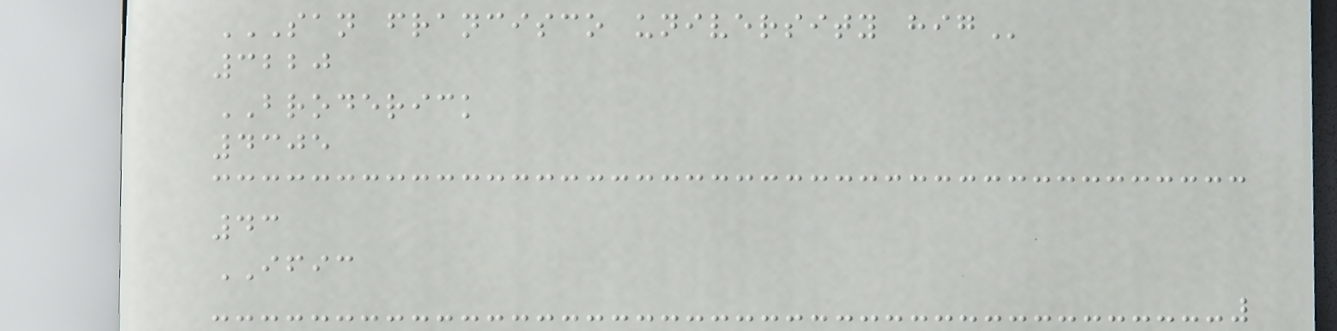SAN FRANCISCO UNIVERSITY HIG
3220
BRODERICK
4305
43
IFIC
